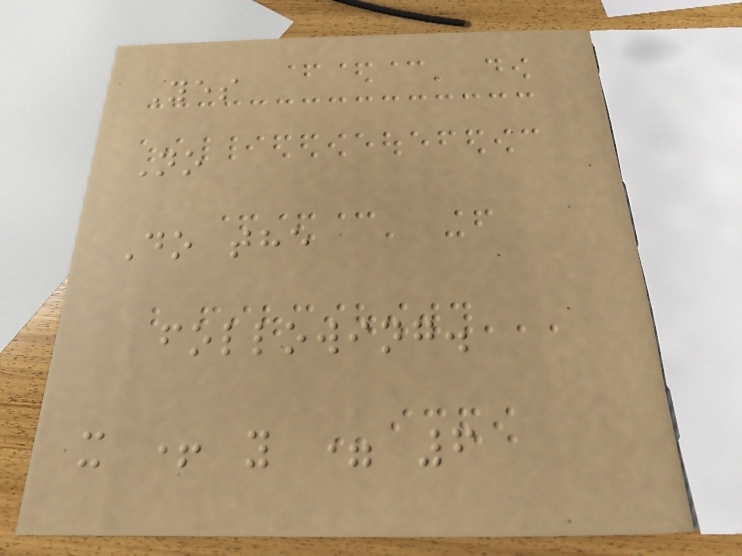Yes
No
Do the
following.
x + y = 6
